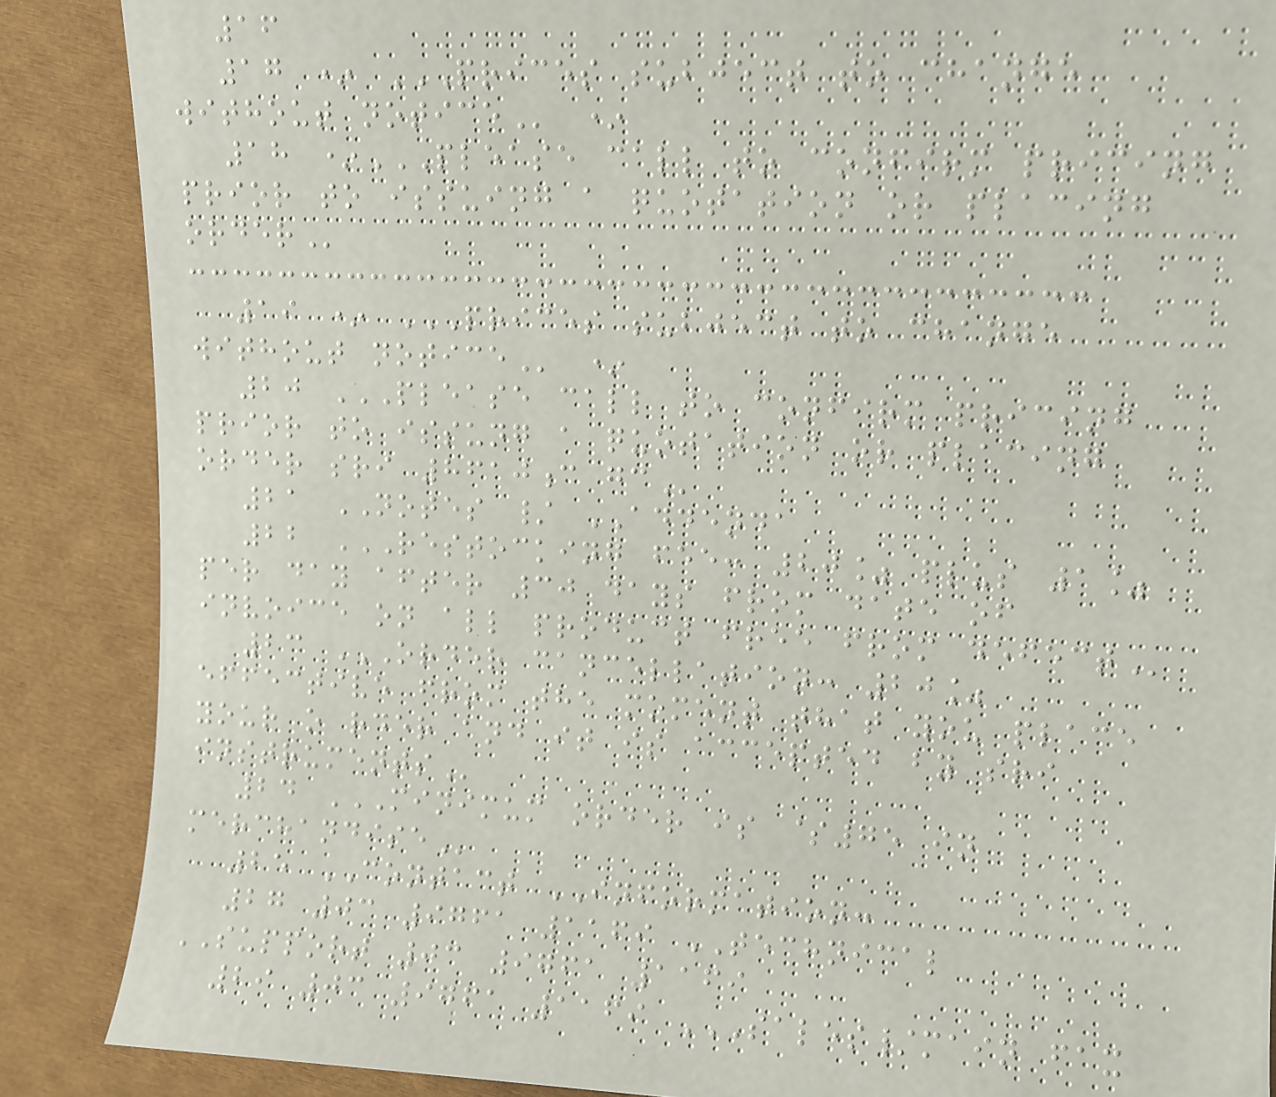16
17 * PRICES SUBJECT TO CHANGE
WITHOUT NOTICE *
18 *PLEASE CALL TO CONFIRM PRICING
PRIOR TO ISSUING A QUOTATION OR PLACING
ORDER
19 * PRICES SUBJECT TO CHANGE
WITHOUT NOTICE *
20 PLEASE CALL TO CONFIRM PRICING
PRIOR TO ISSUNG A QUOTATION OR PLACING
ORDER SRI 8610C GC
21 NOTES / ADDENDA
22 RESTOCKING FEE: 20% PLUS 1%
PER DAY AFTER 30 DAYS FROM DATE OF
INVOICE ON ALL PRODUCT FREE FROM DEFECT
23 ORDER CANCELLATION: 20%
EFFECTIVE FROM THE MOMENT THAT YOU PLACE
YOUR O RDER AND IT IS ACCEPTED BY SRI
INSTRUMENTS
24 MINIMUM ORDER IS $75 IN
MERCHANDISE
25 CONTACT INFORMATION:
27 03 9761 1169 TECHNICAL
SUPPORT 03 9761 1169
29 03 9761 1169 SALES/MAIN FAX
